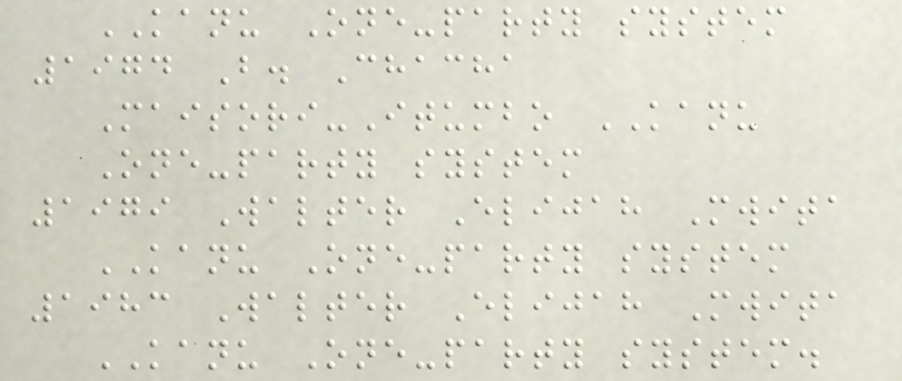KANU One-party system
1974 B. Chacha
Maisori-Itumbo KANU
One-party system
1979 Walter Elijah Mwita
KANU One-party system
1983 Walter Elijah Mwita
KANU One-party system.
